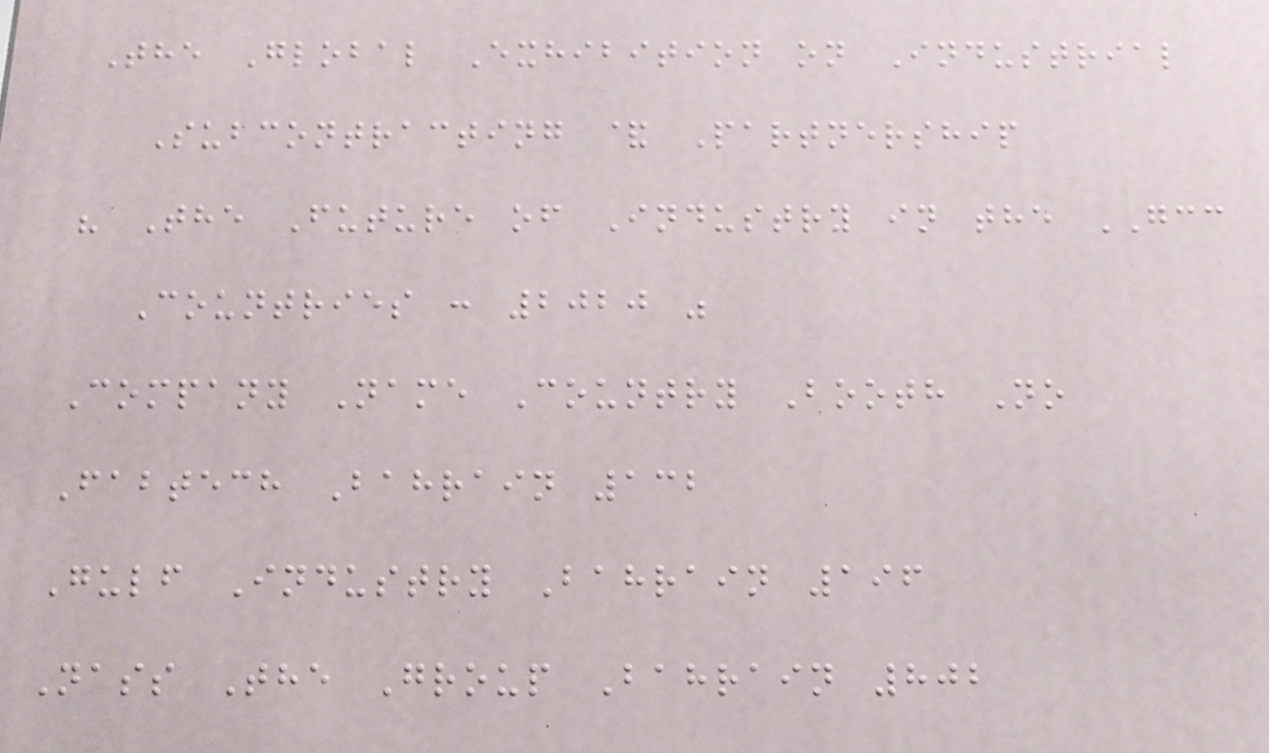The Global Exhibition on Industrial
Subcontracting & Partnership
" The Future of Industry in the GCC
Countries : 2020 "
Company Name Country Booth No
Fabtech Bahrain 132
Gulf Industry Bahrain 196
Nass The Group Bahrain 802
